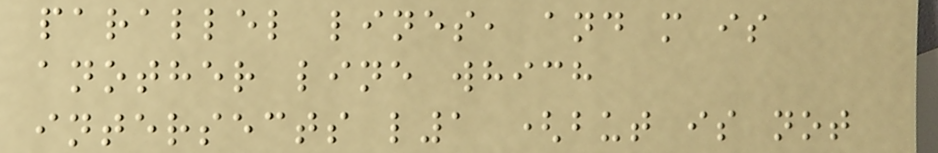parallel lines, and m is
another line which
intersects l1 (but is not
